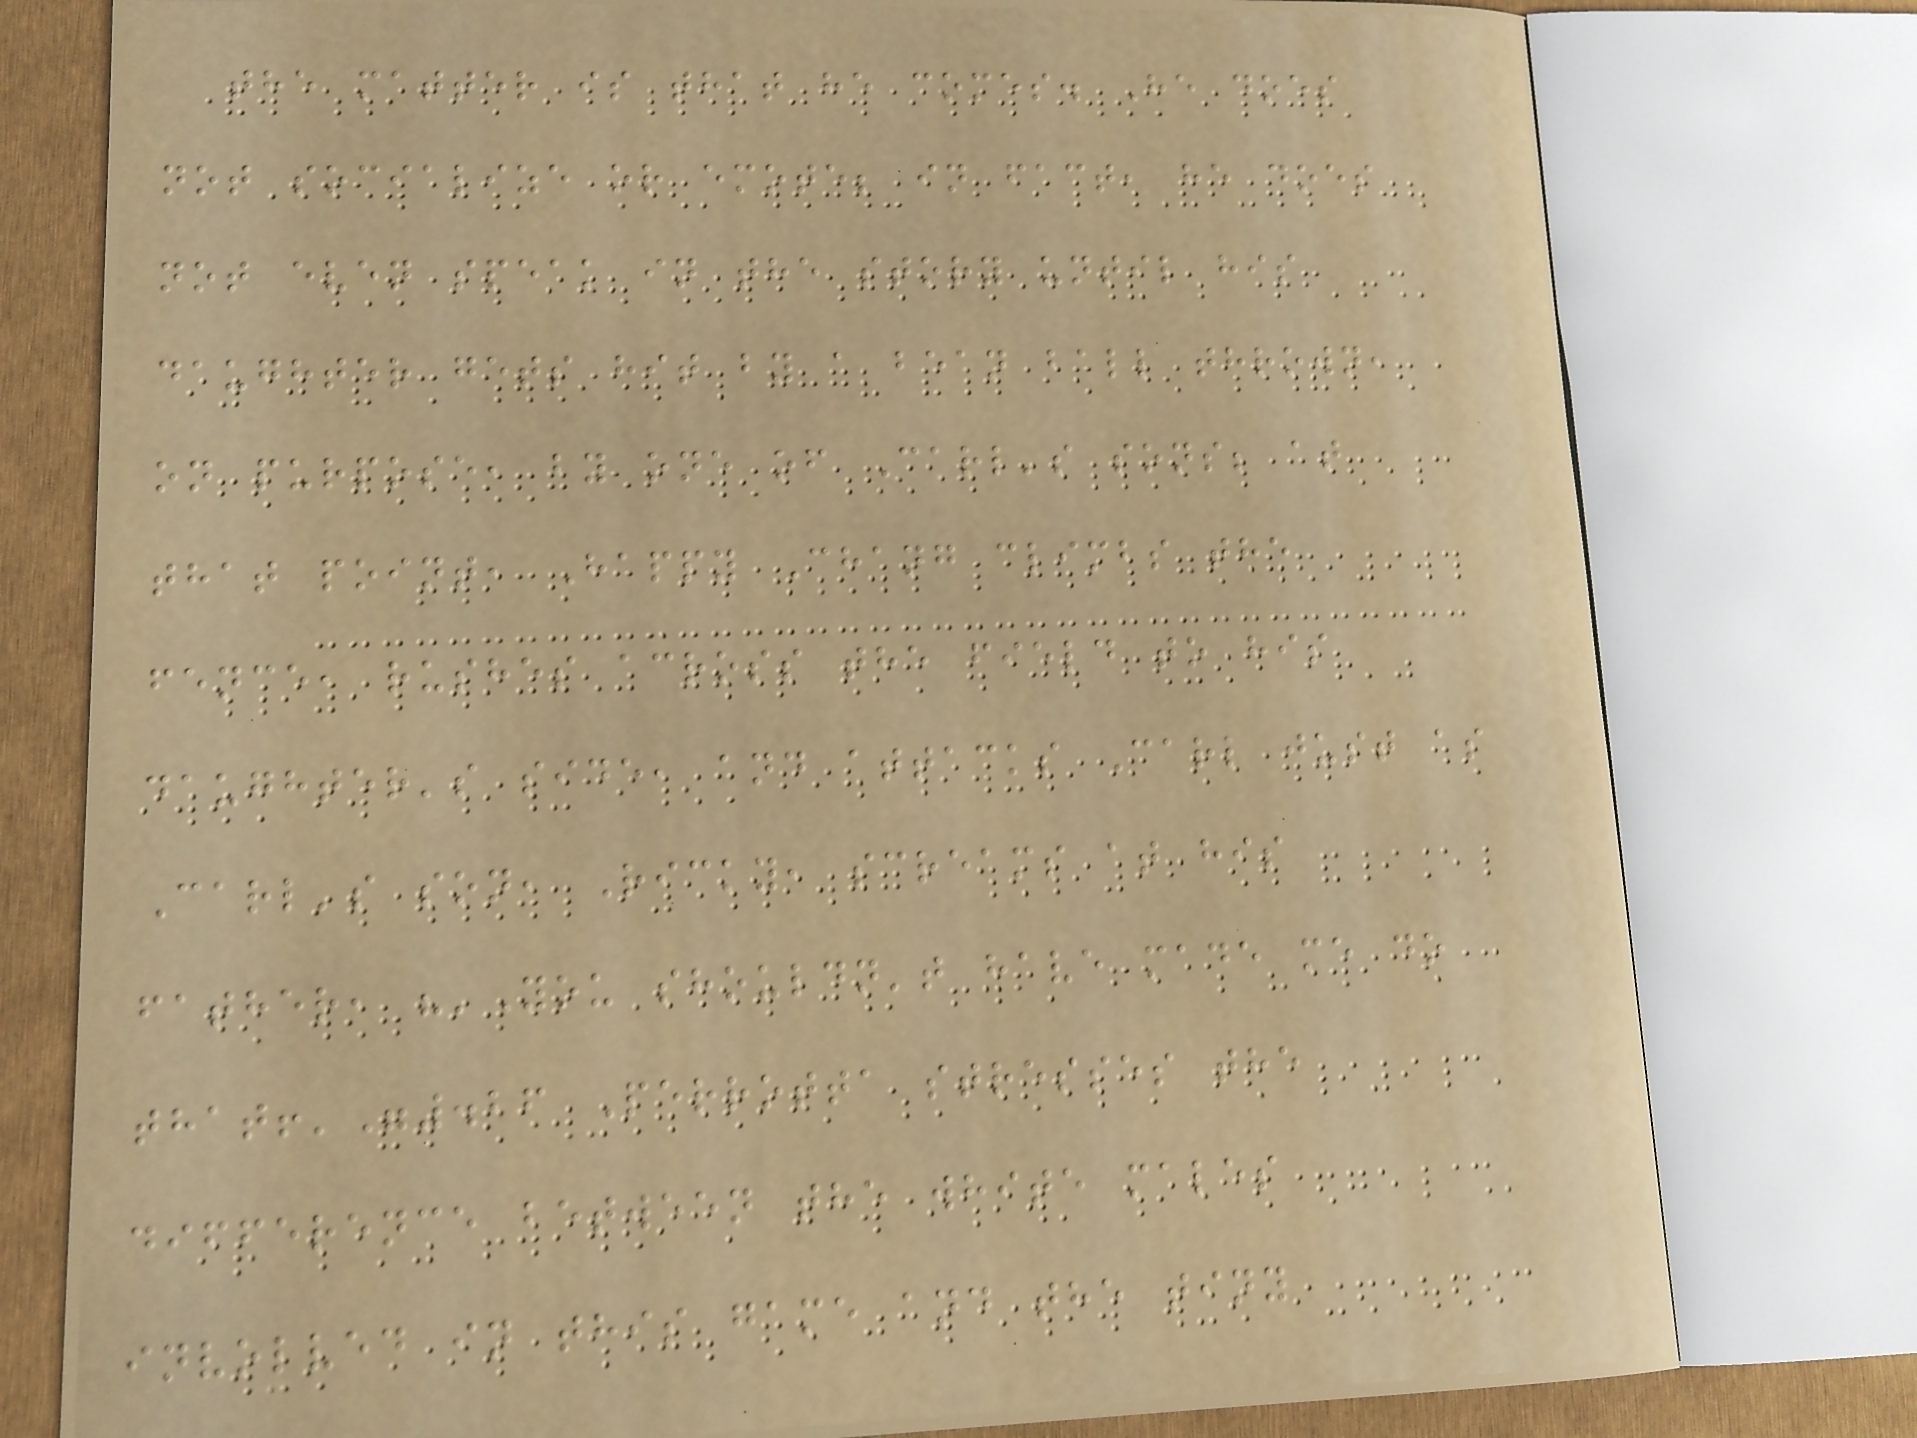the matter is that he comes. He does
not socialize or emote; in fact, he does
not even speak in the story until his
daughter gets hit by a bean ball thrown,
on purpose, by one of Carl's sons; at
that point, Happy Chang climbs the
fence, rushes across the field to his
daughter's side, and attacks Carl just as
Carl's son, Ricky, screams at his
father, "'You shouldn't have made me do
that!'".26 Perrotta stresses the
difference between the white males
involved in this game and the tiny
